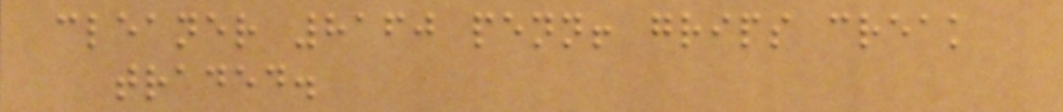cleaner 8160 penn! grips creak
traded.
